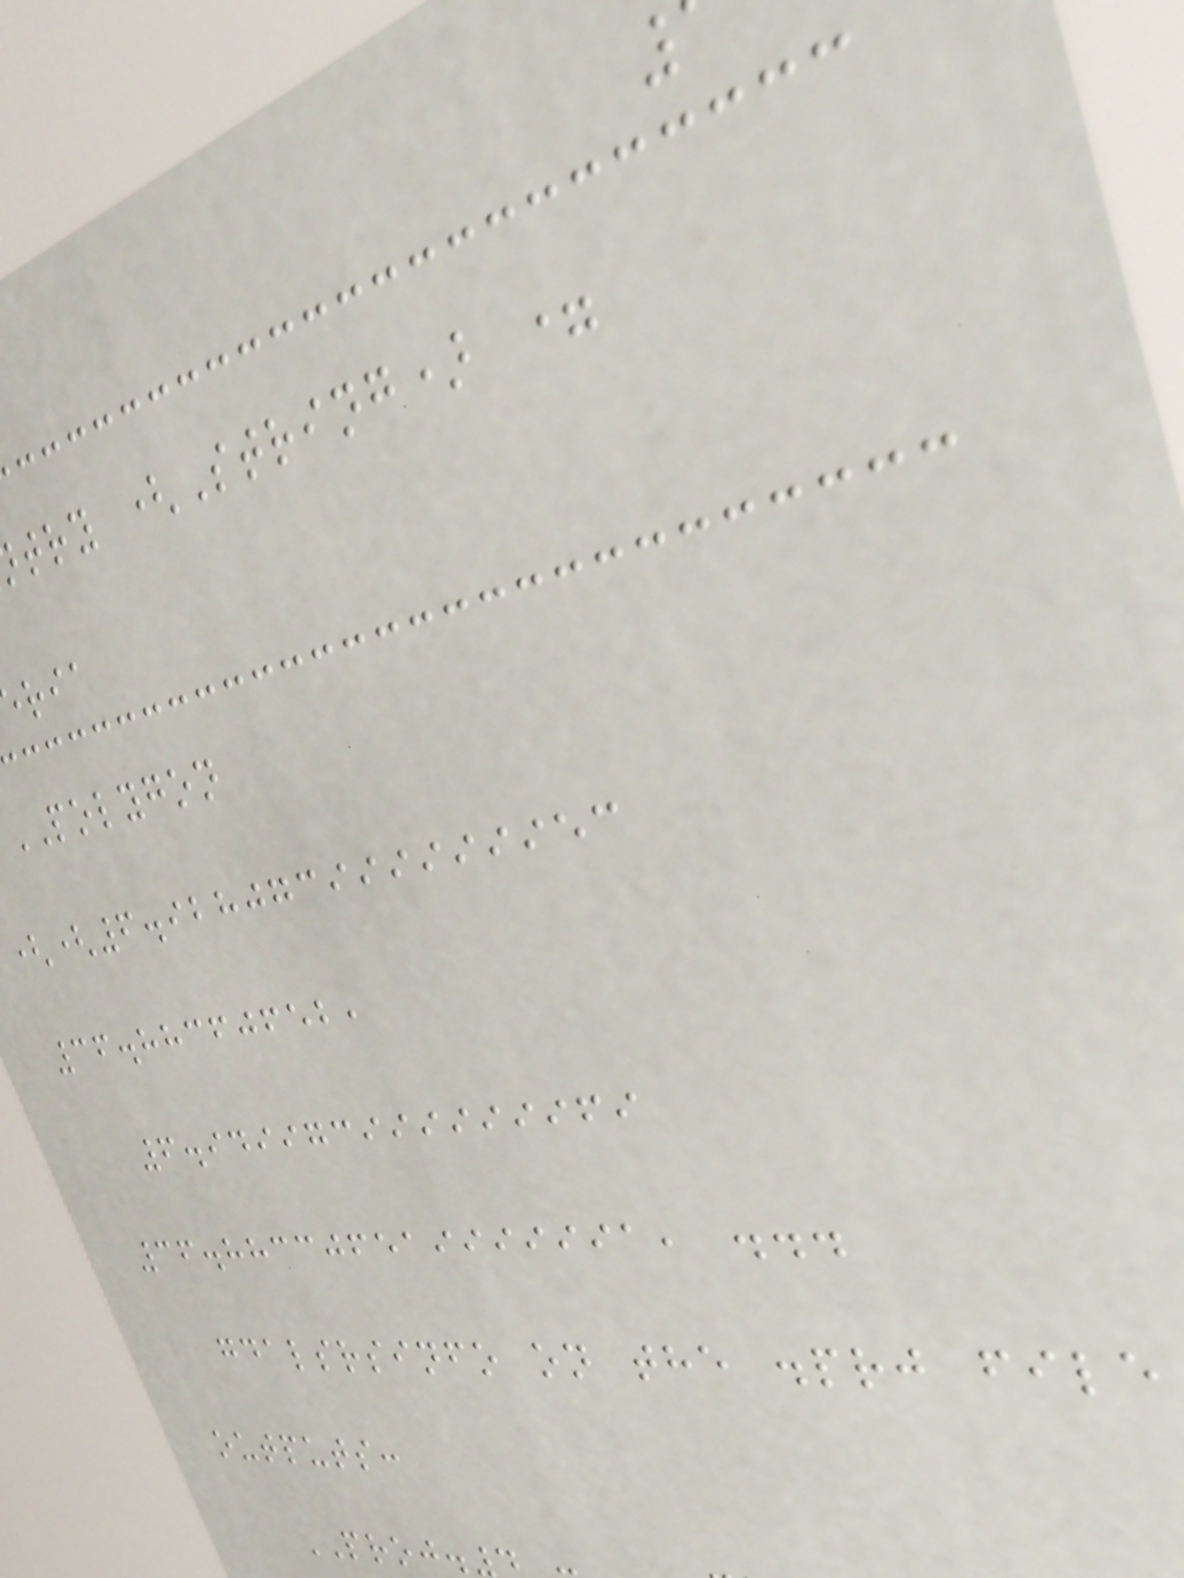try (String) =
POLYGON
((6.928073999999953
36.88360652,
6.949973999999969
36.883306519999991, ...
gdalsrsinfo on the .prj file
outputs:
PROJ.
